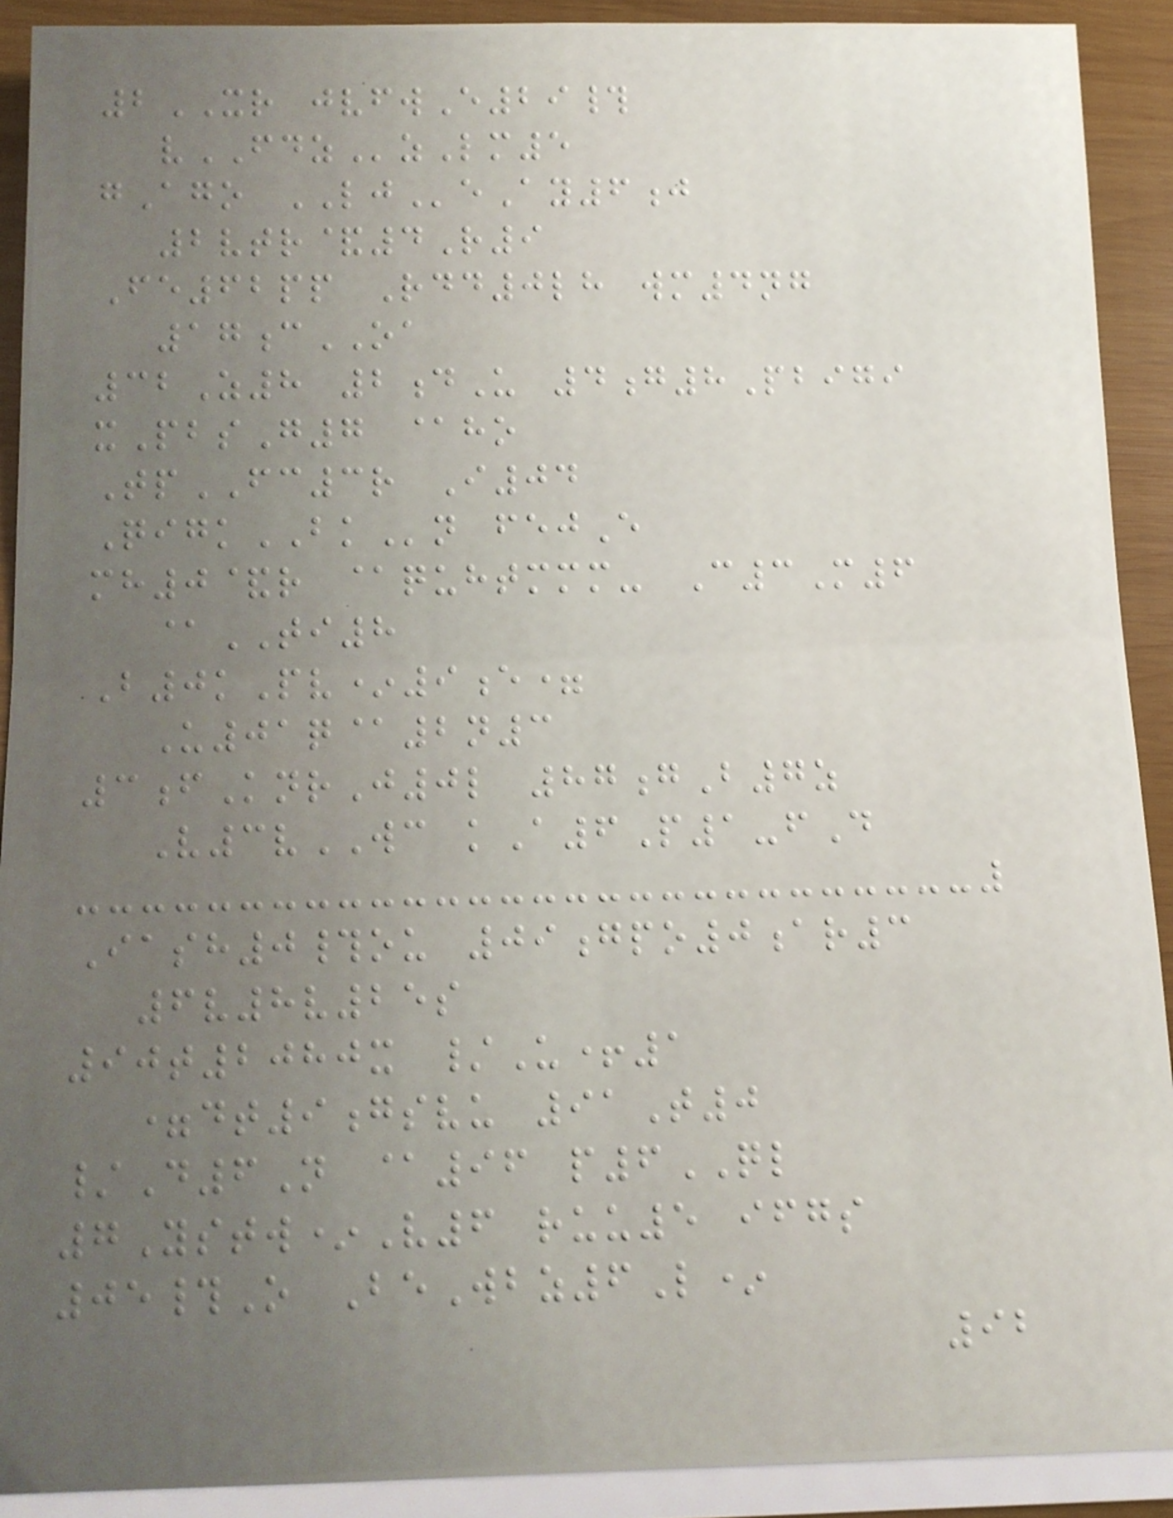2XR jvfwE29#
vFDZzLm5
gAgo LJeAy6j
2vtr&4R9
Fe62pp Rdd0lh wm4ng
17cOA
32Z8 2dU 4g8Pbigi
xPbsG7 @ho
TpFC3r I04
QigkBKn fejE
mh0&r @quhtmmm- C3M6
@TI8
B0kPv*9e=
U01q@2n3
3fKnrJ0l 87gB7z
V3vWC kA6P1-fD
Iash0#ou 09gpo0ar3
6v8v25s
90t2080x /U+1
=dt9gsvu 91T0
/D6N @96 p6QL
7Ystw*V6 ruu5 ifgs
05#O BeWbz6L*
92
